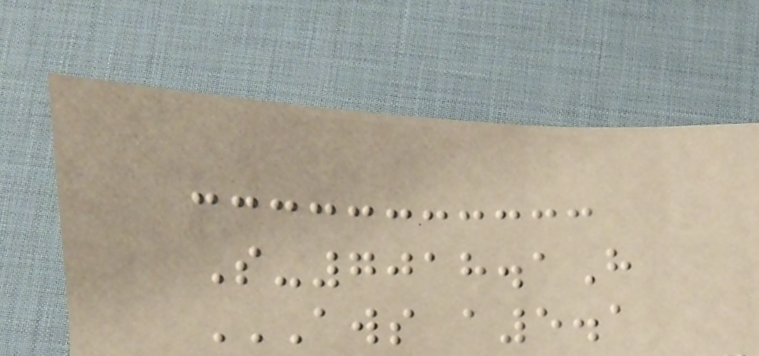S-7018.1H
AWS A5.1
